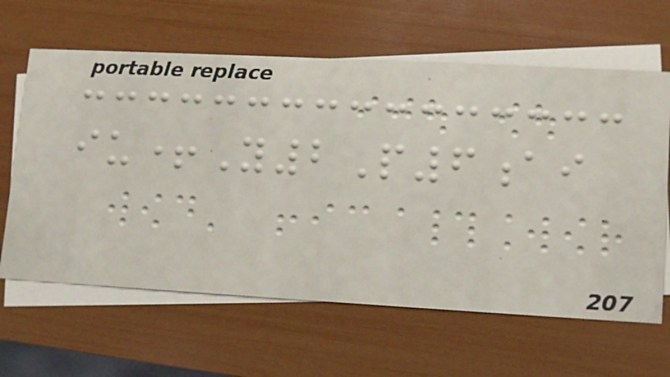iu+Y2P6ai
